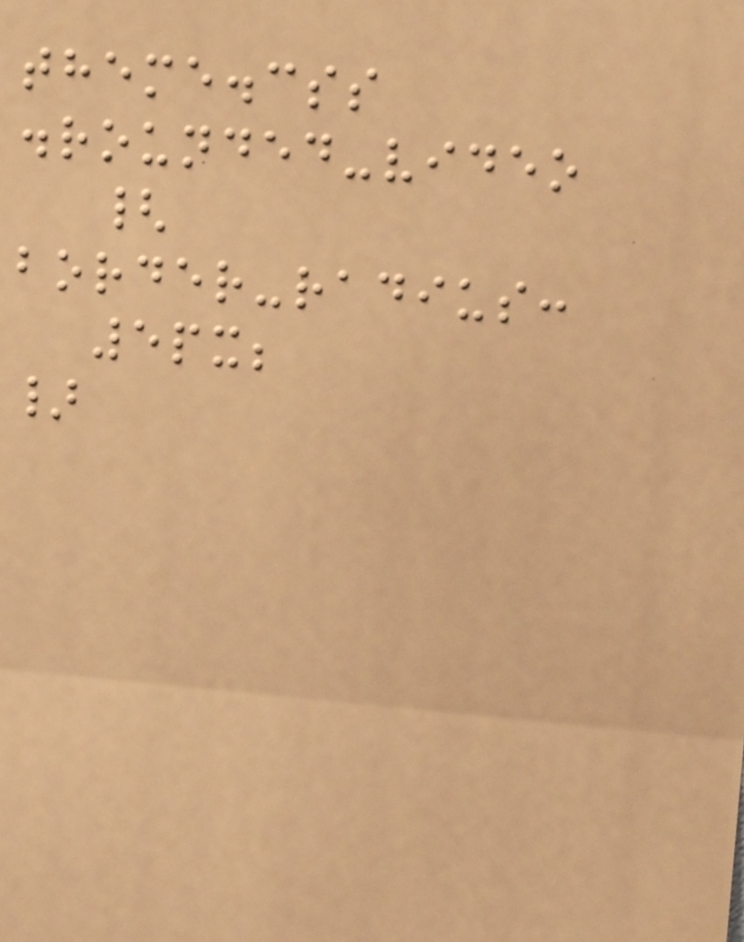theme.css
.rounded-video
{
border-radius:
5px;
}
